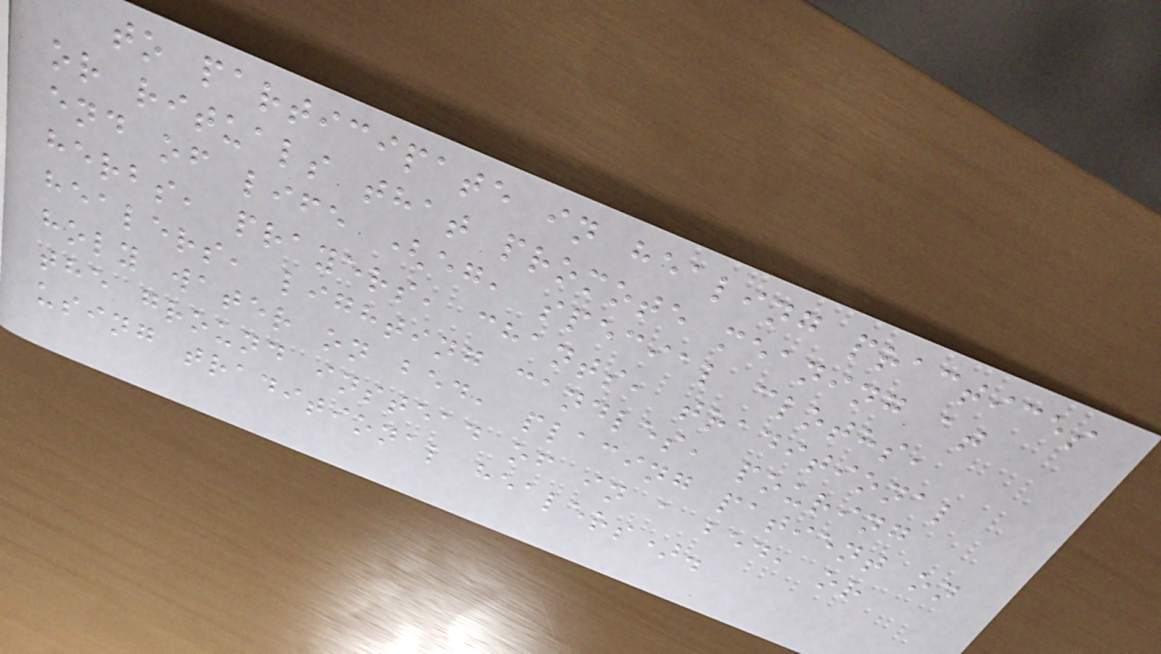to participate in healing practices
or rituals that promote meaning at
end of life (eg, special cloths,
herbs, prayers, chants, traditional
healers, lighting candles, pouring
holy water on bed, placing patient on
the ground instead of in a bed, or
using traditional healers).
